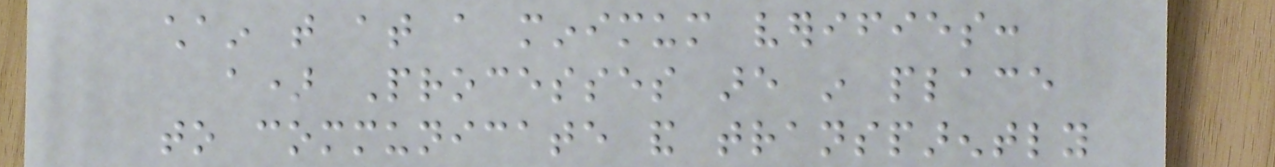chain that at a minimum verifies:
a) Processes are in place
to communicate and transparently
